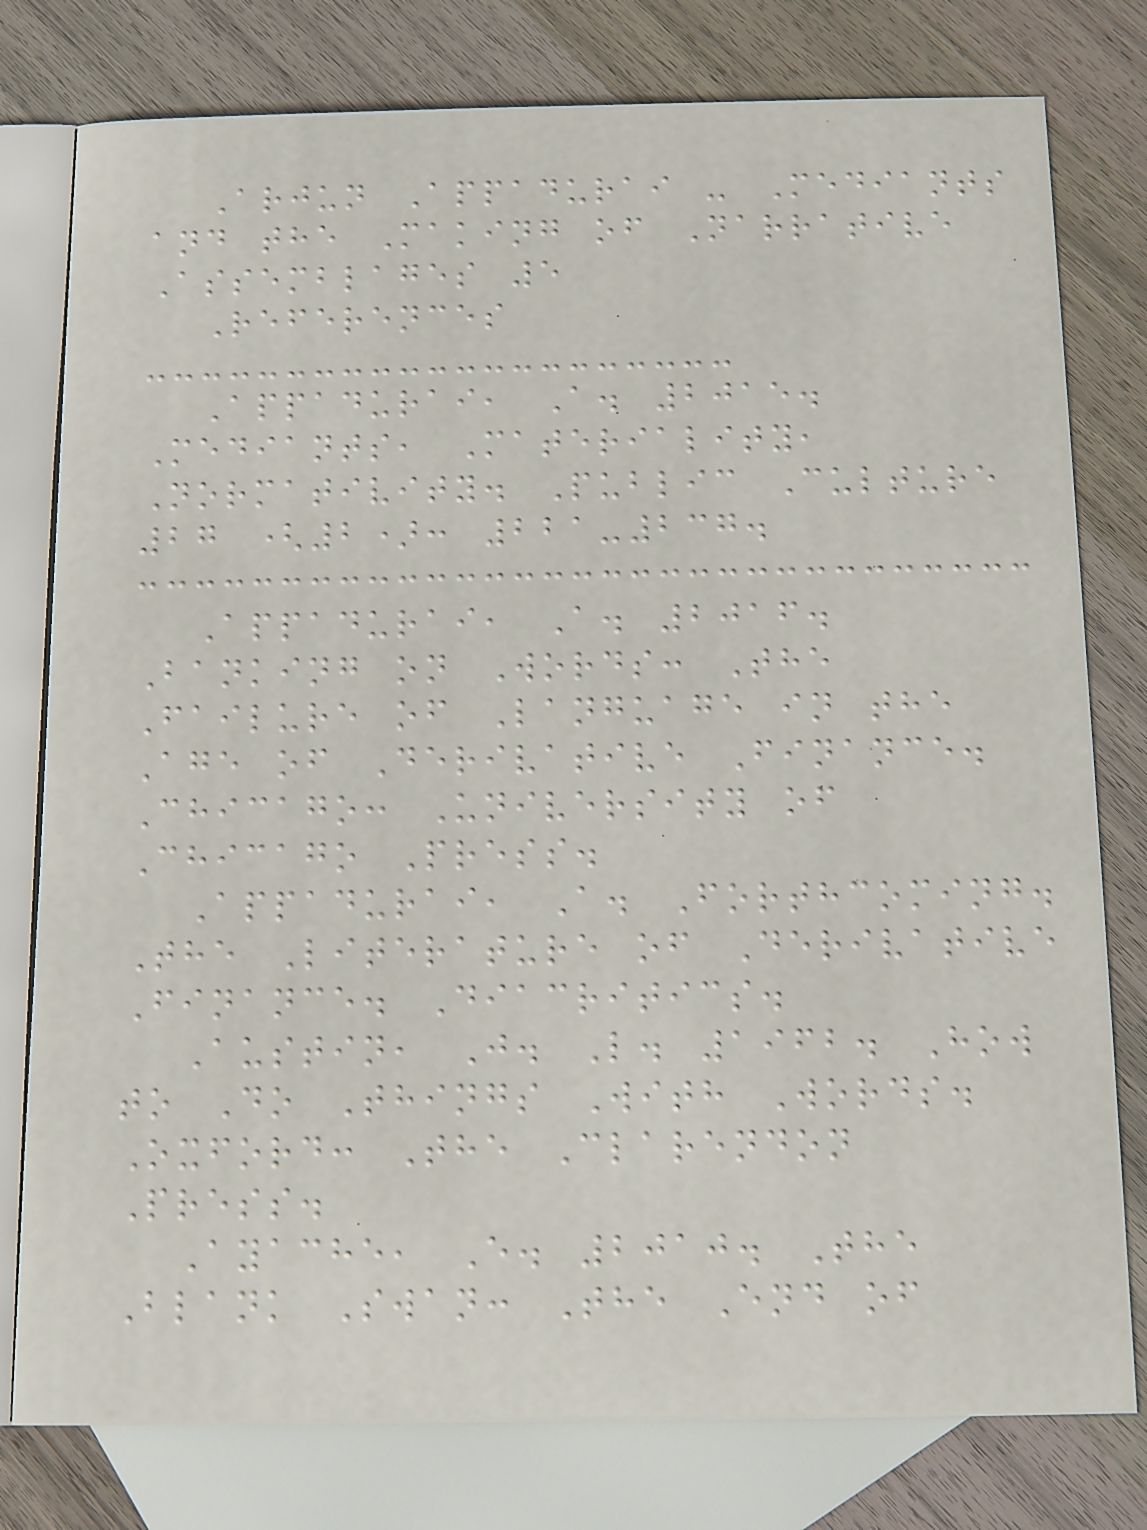Arjun Appadurai - Mediants
and the Making of Narrative
Assemblages 5
References
Appadurai, A. 2015.
Mediants, Materiality,
Normativity. Public Culture
27 (2): 221-237.
Appadurai, A. 2016.
Banking on Words: The
Failure of Language in the
Age of Derivative Finance.
Chicago: University of
Chicago Press.
Appadurai, A. Forthcoming.
The Literature of Derivative
Finance. Diacritics.
Austin, J. L. 1962. How
to Do Things With Words.
Oxford: The Clarendon
Press.
Ayache, E. 2010. The
Blank Swan: The End of
